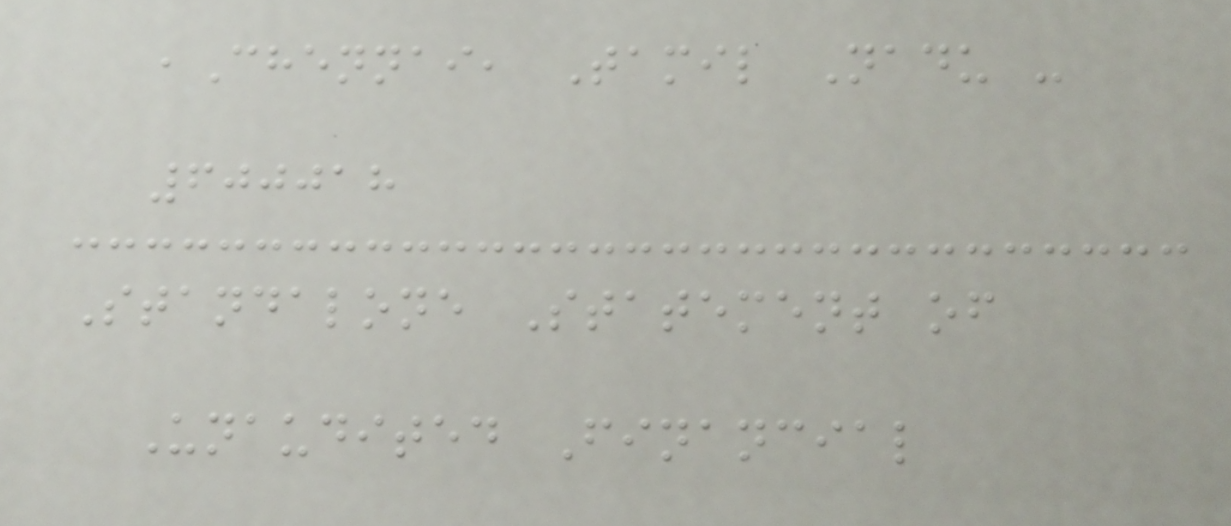,Chennai, Tamil Nadu -
600018
Standalone Statement of
Unaudited Financial
